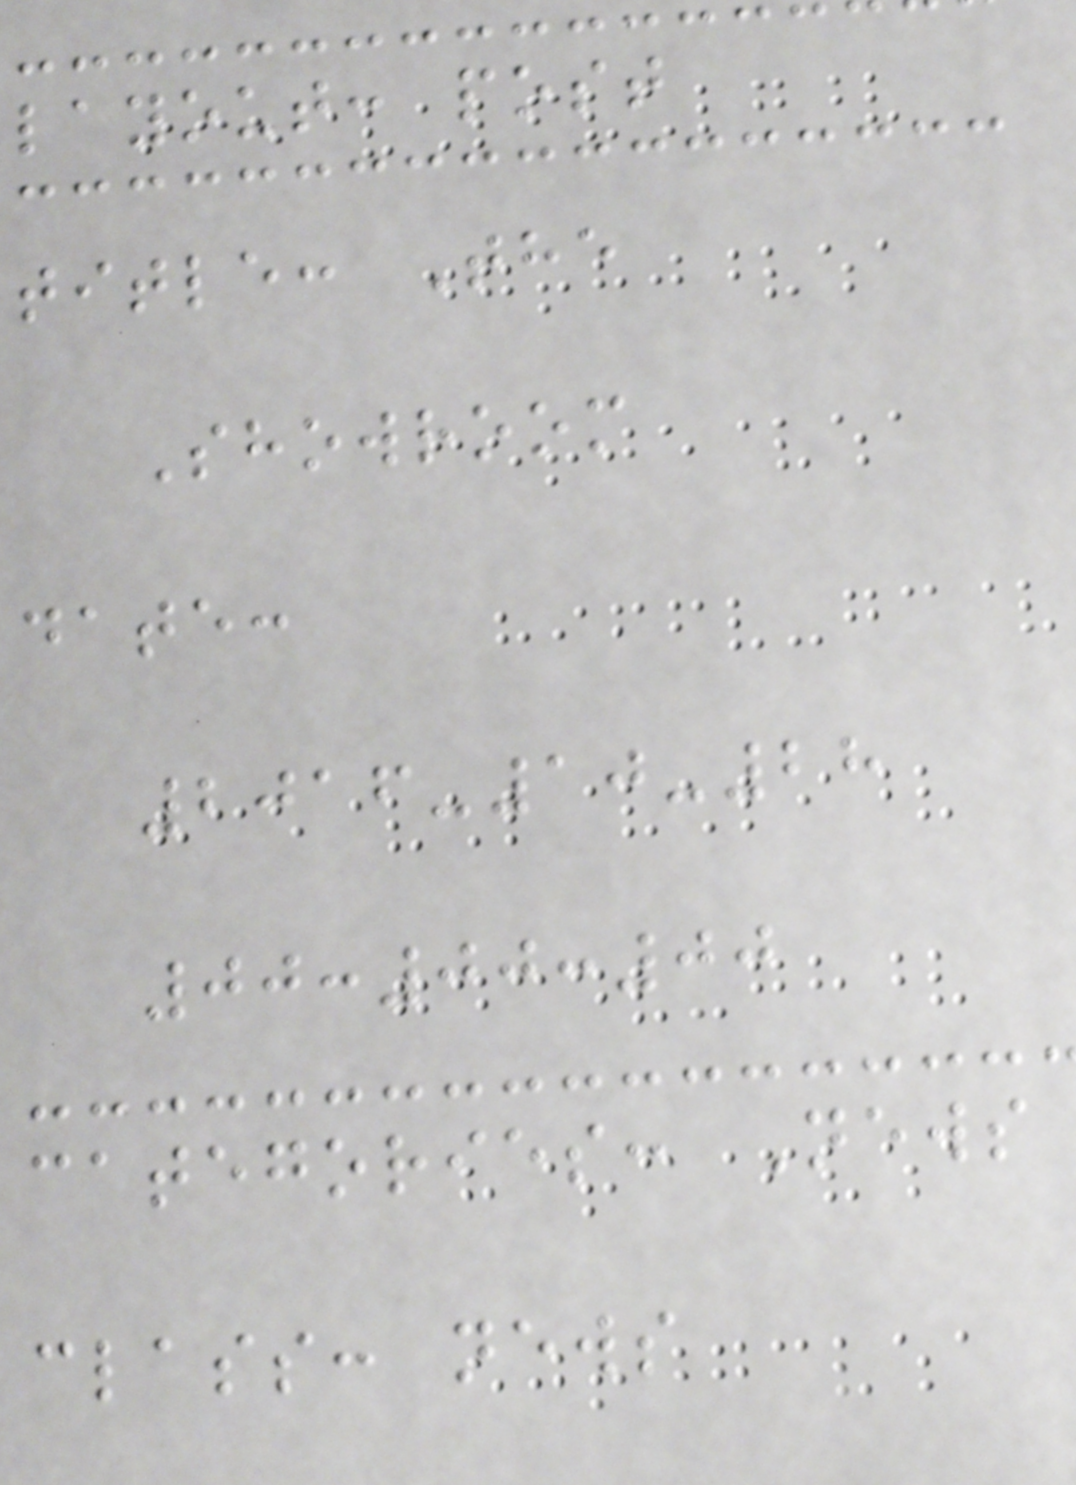layout: post
title: The
Showroom
date:
2016-10-28
00:00:00
categories: News
class: news
